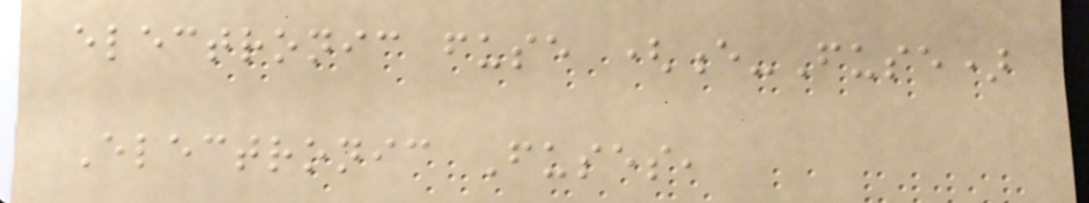electronic fuse (e-Fuse)
Electronic Fuses,
